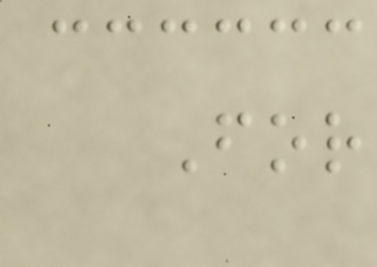For
